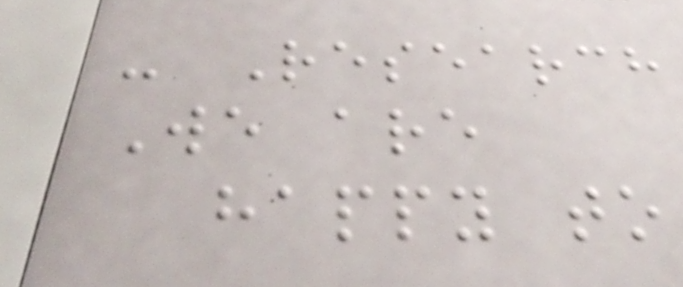- Research
We are
happy to
